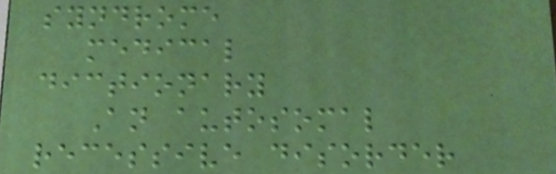syndrome
medical
dictionary
An autosomal
recessive disorder
